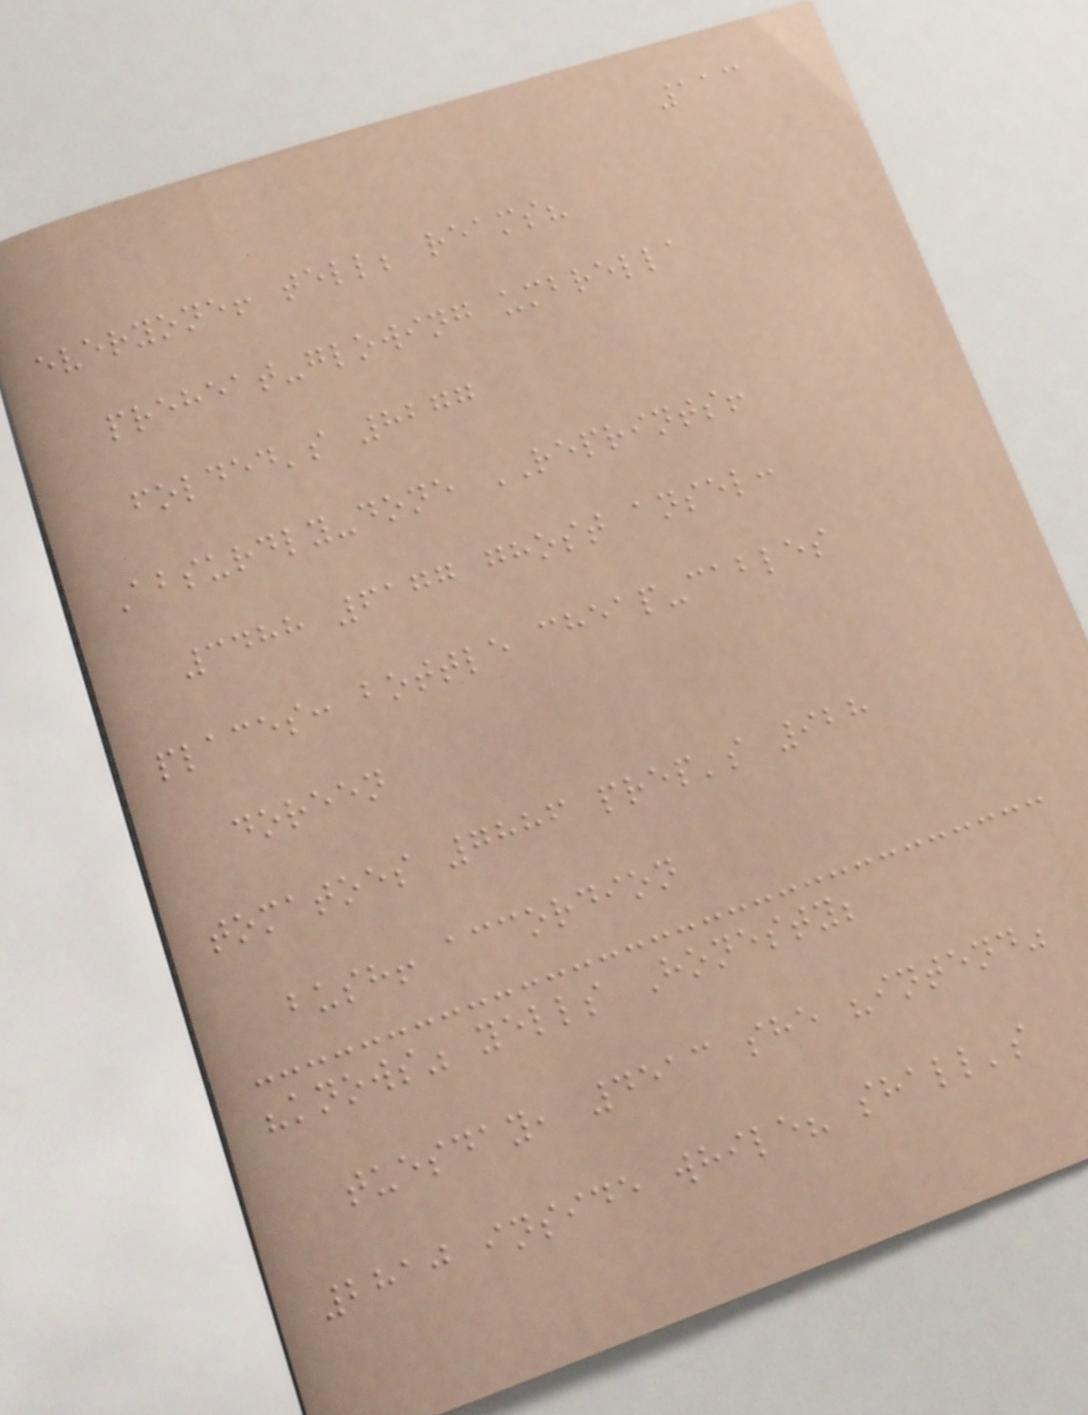113
everyone! tell; reams?
preheat-glowing umbrella
folded's 8277
Absurdly-done REPRINTS!
3488 6177 ghost ansel:
places: bottle cheap-cables
doreen
tomatoes 7886 prep's 928
bush! accordion
"knows" yells Honesty;
tuesday, 4513 she "intend"
2810 inside while? shall's
